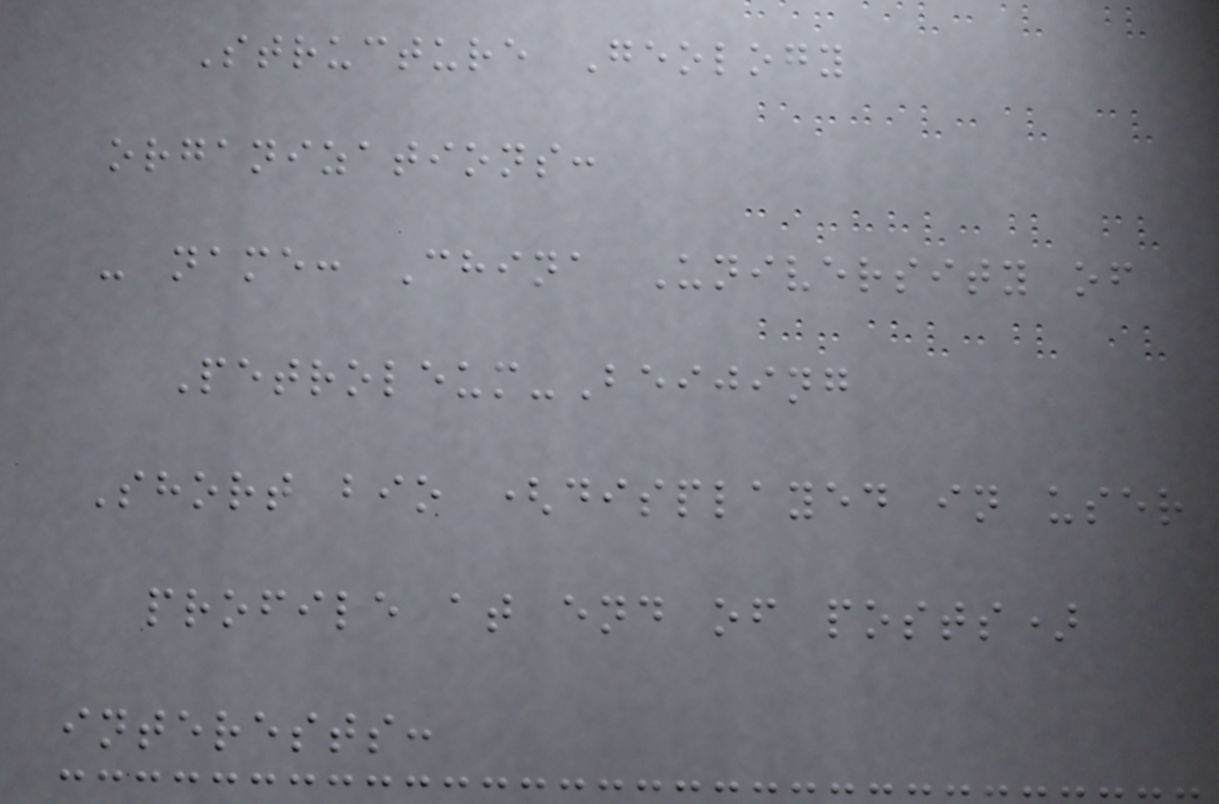Structure Geology
organizations:
- name: China University of
Petroleum-Beijing
Short bio (displayed in user
profile at end of posts)
interests:
